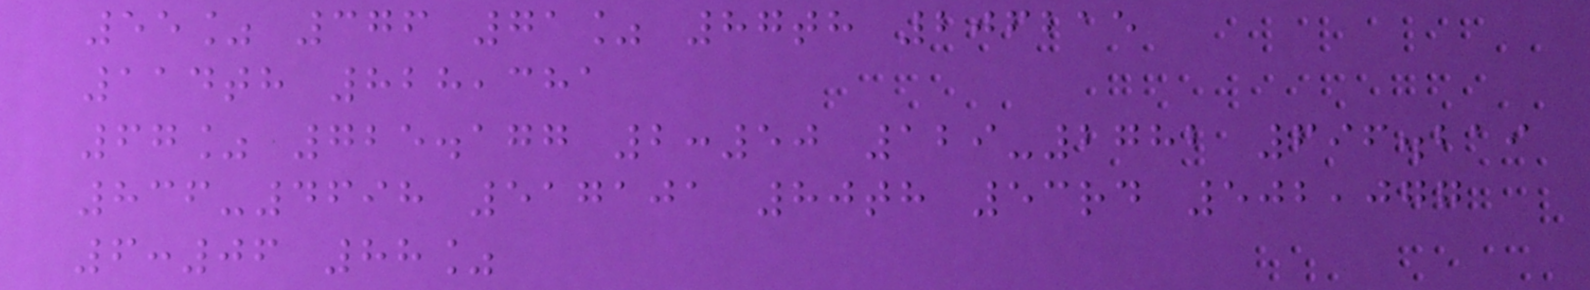55% 376 71% 87th 206215
114th 828,381
67% 725.177 2:50 129-2782 696.219
836-4698 517101 80th 53rd 502,077
6:06 88%
